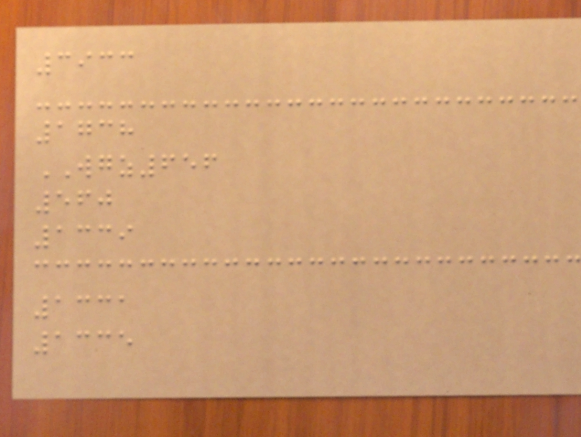3933
1738
WGZ656
560
1339
1331
1335
